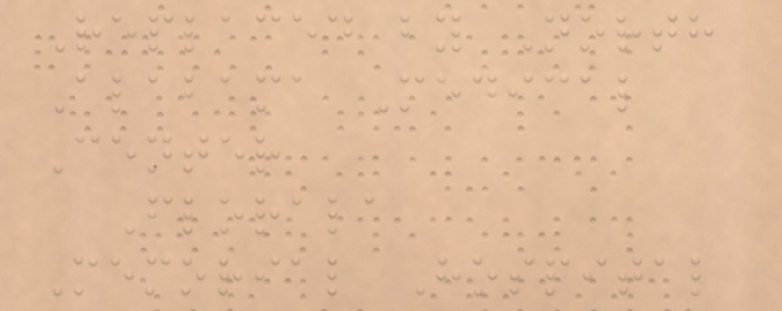Replaced by North
Alabama Medical
Center
Florala
Memorial Hospital
